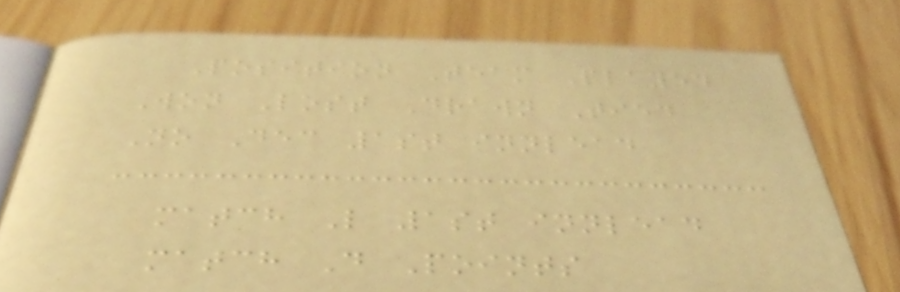Position Team Played
Won Lost Drawn Tied
No Dec 1st innlead
match L 1st innlead
match D Points
